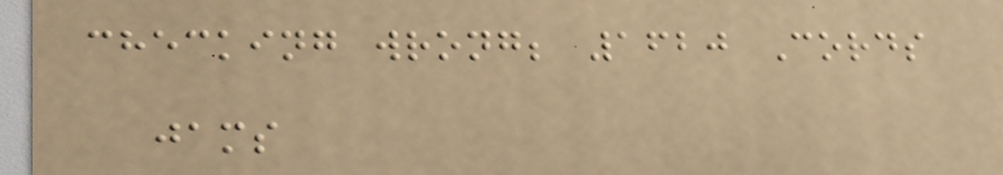checking wrong; 1620 Cords
jams
